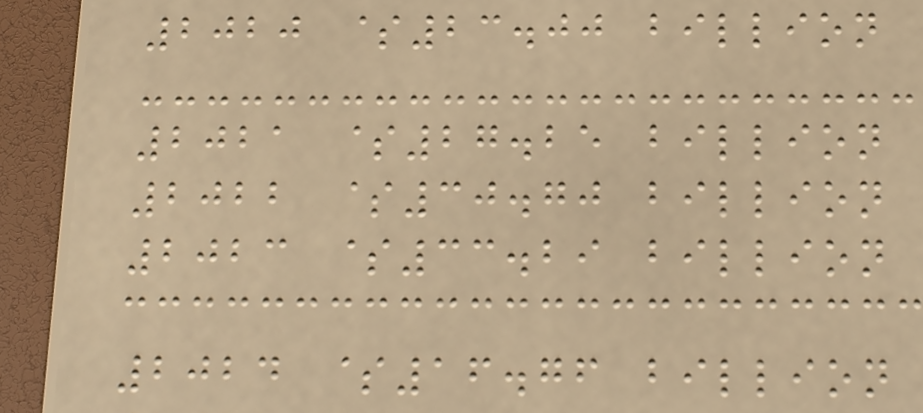2020 $23.00 billion
2021 $27.25 billion
2022 $30.70 billion
2023 $33.29 billion
2024 $16.76 billion
